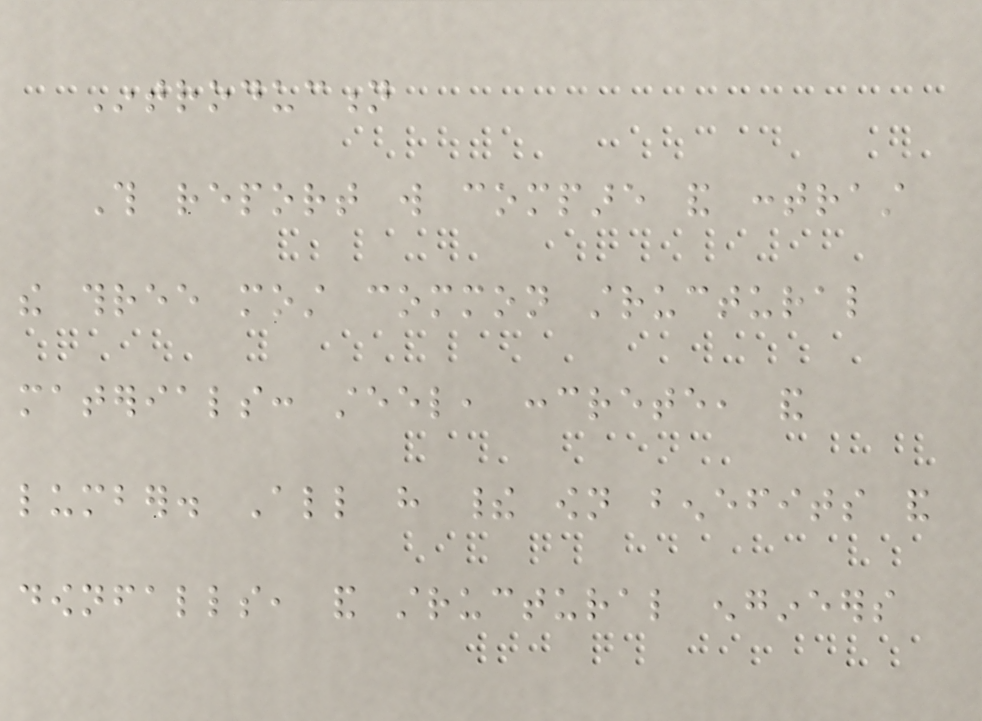Introduction
This report will compare and contrast
the three most common structural
materials: steel, concrete, and
lumber. All have their own benefits and
downfalls, and structural engineers
